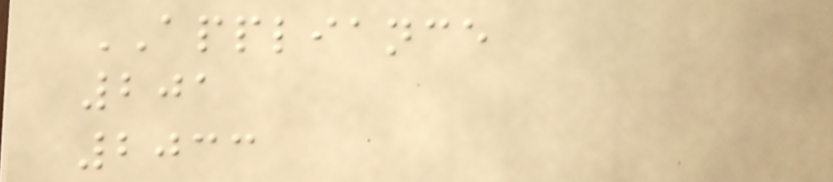APPLIANCE
201
2033
